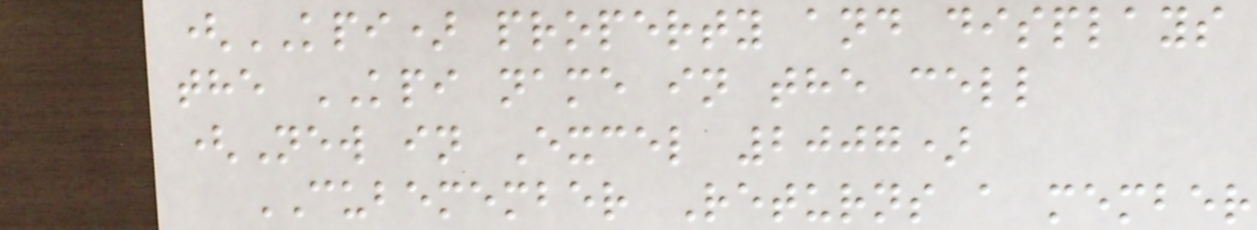(KPI) property and displays
the KPI name in the cell
(New in Excel 2007)
CUBEMEMBER Returns a member
